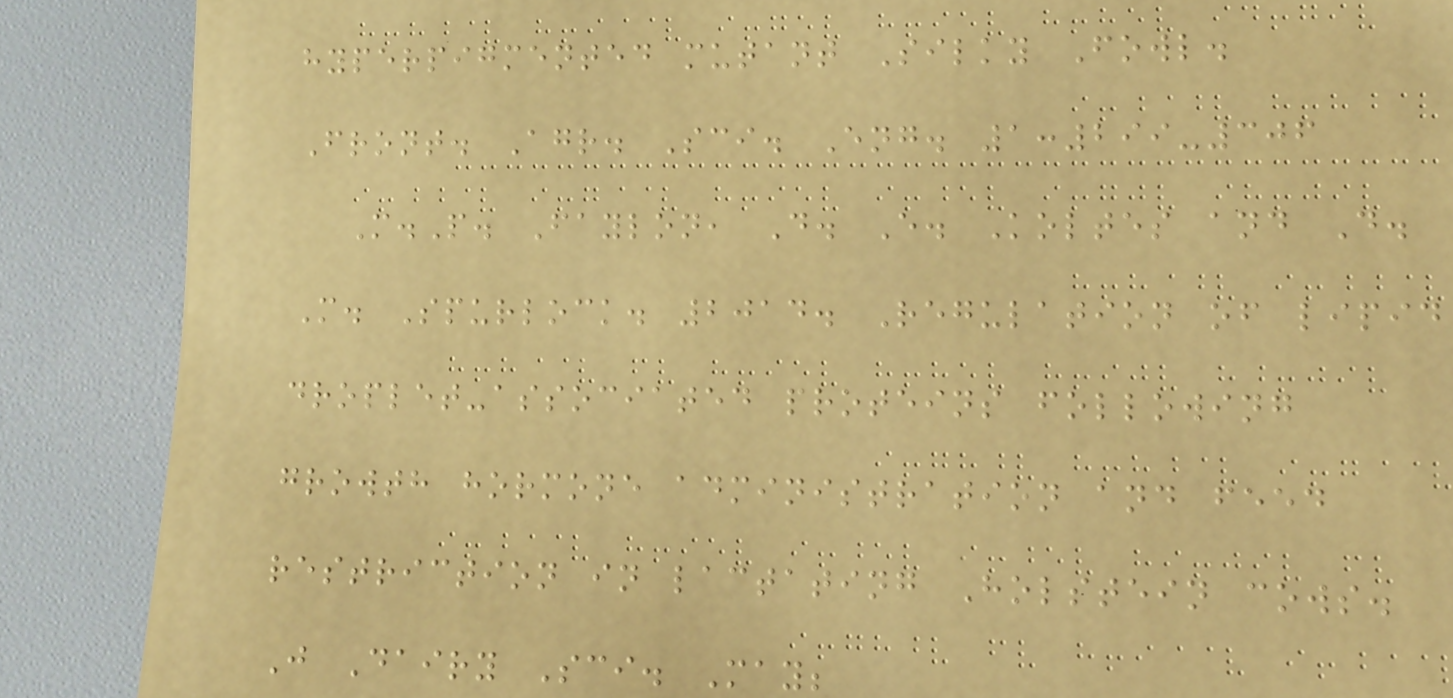hyperpigmented mutant Silky Fowl.
Front. Agr. Sci. Eng. 1:299-306
M.P. Faylon, D. E. Koltes and D.
M. Spurlock. 2014. Regulation of lipid
droplet-associated proteins following
growth hormone administration and feed
restriction in lactating Holstein cows.
J Dairy Sci. May;
